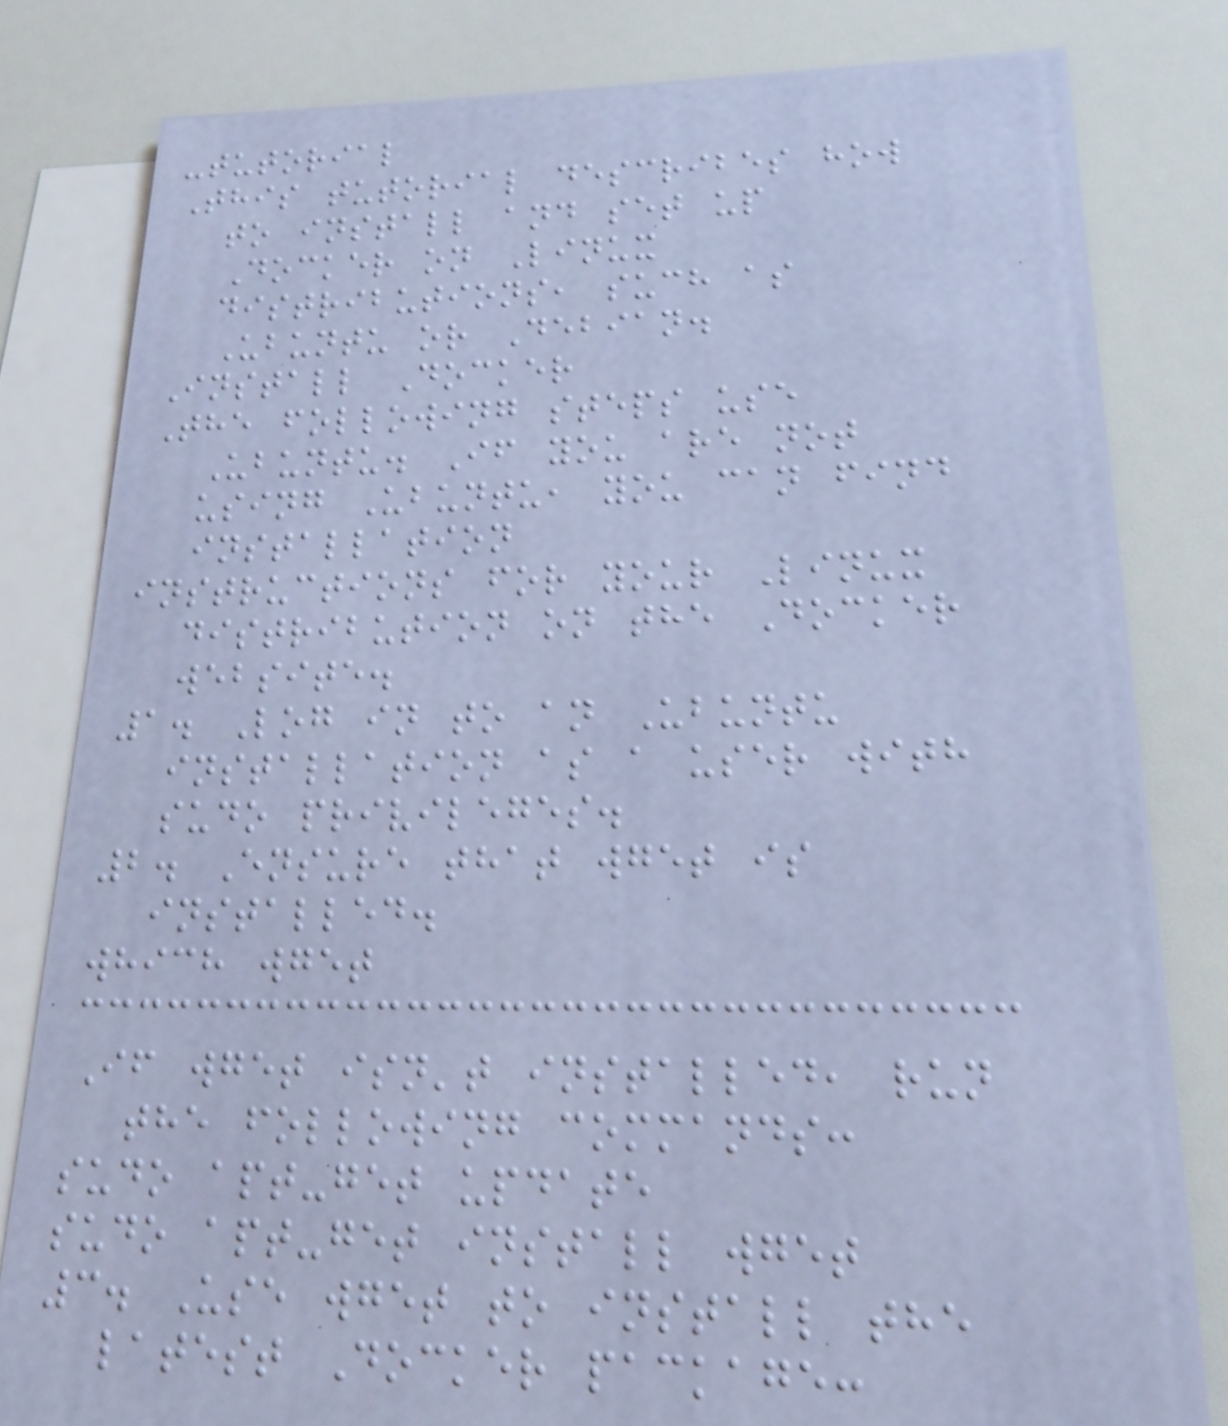-tutorial
This tutorial describes how
to install and set up
Docker on Linux
distributions, such as
Ubuntu or Debian.
Install Docker
The following steps use
Ubuntu. If you are not
using Ubuntu, you can find
installation
instructions for your Linux
distribution on the Docker
website.
1. Log in to an Ubuntu
installation as a user with
sudo privileges.
2. Ensure that wget is
installed.
which wget
If wget isn't installed, run
the following commands:
sudo apt-get update
sudo apt-get install wget
3. Use wget to install the
latest Docker package:
